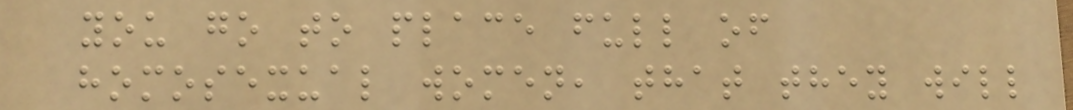you go to place full of
homosexual women, that they will
